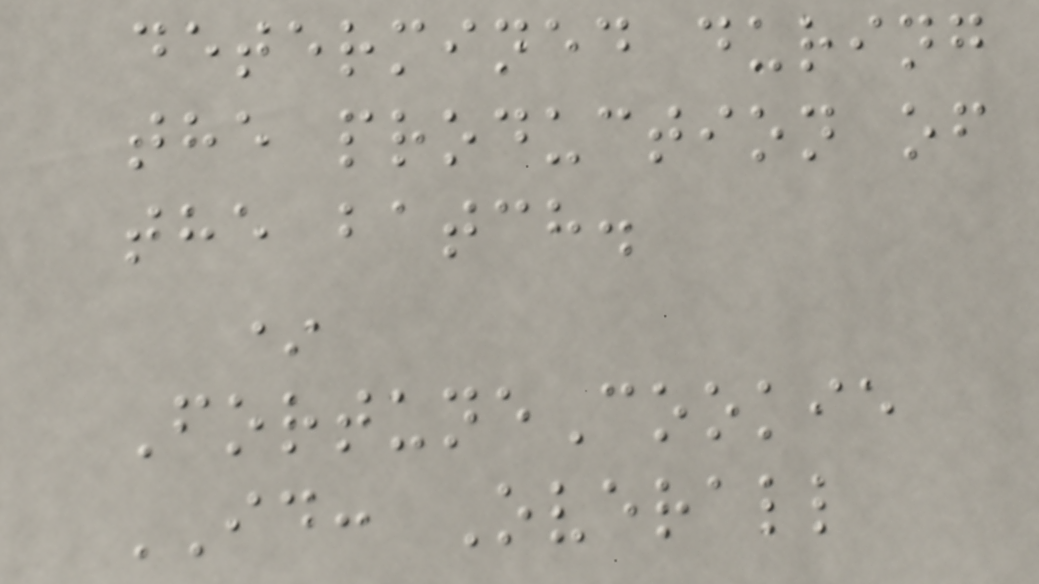determined during
the production of
the batch.
*
FortuneCookie
ID: Overall
